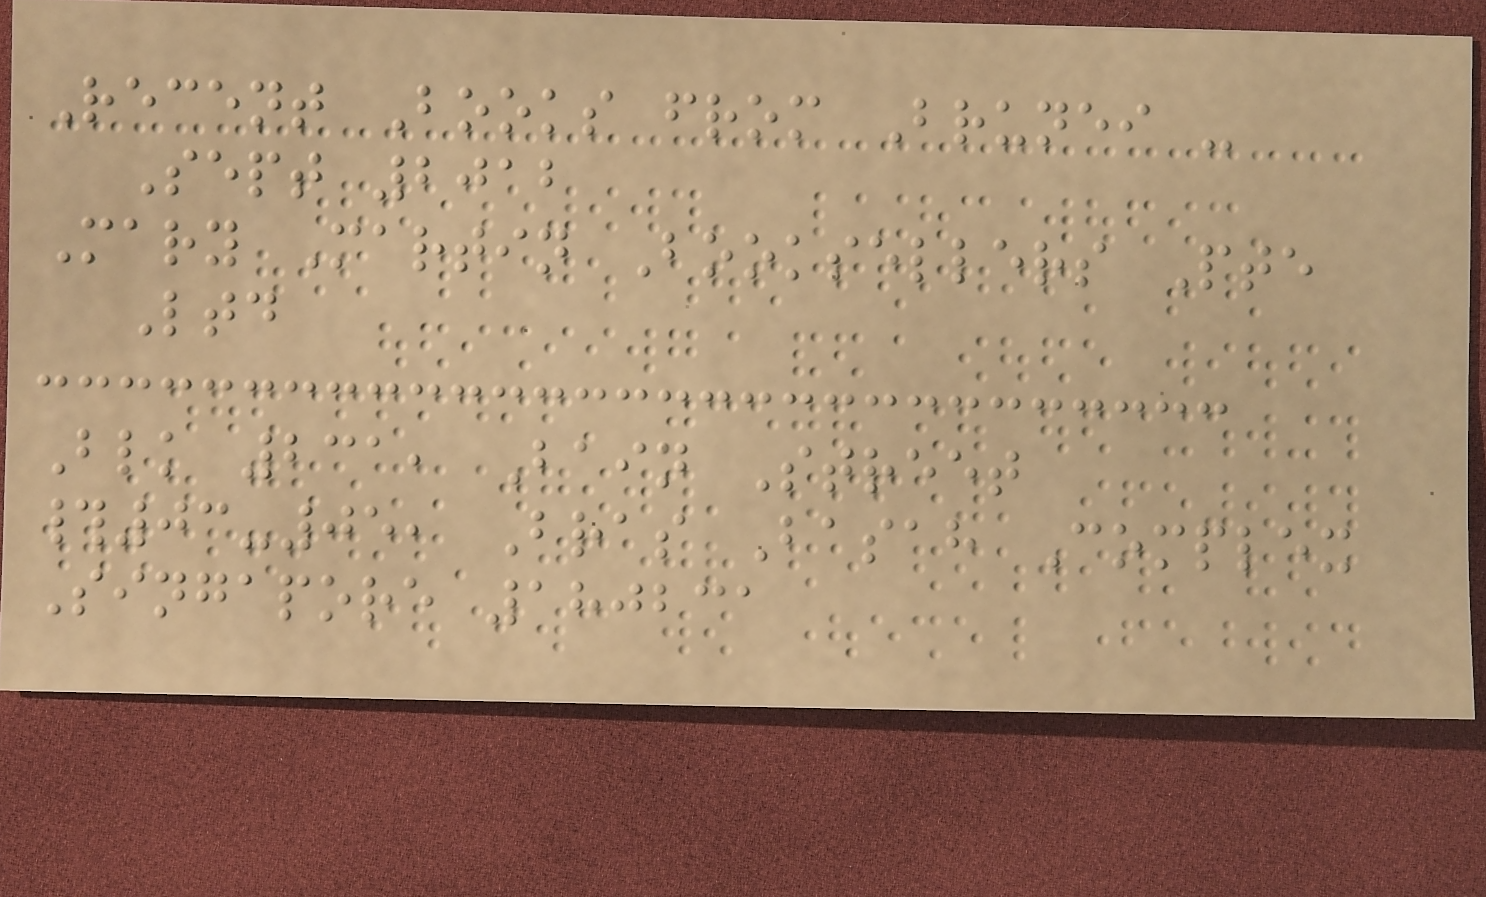Recent Books from Brunei -
Sept 2012
Mary Martin Booksellers Pte
Ltd
Blk 231, Bain Street
#03-05, Bras Basah Complex
Singapore 180231
